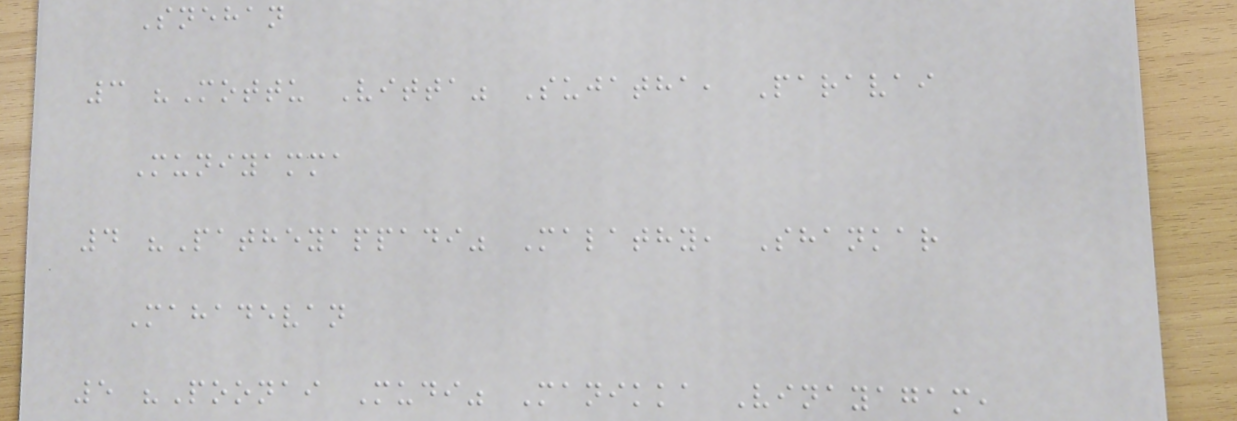Snehan
3 "Mottu Vitta" Sujatha, Paravai
Muniyamma
4 "Patheyappadi" Malathy, Shankar
Mahadevan
5 "Poonai Mudi" Manikka Vinayagam,
